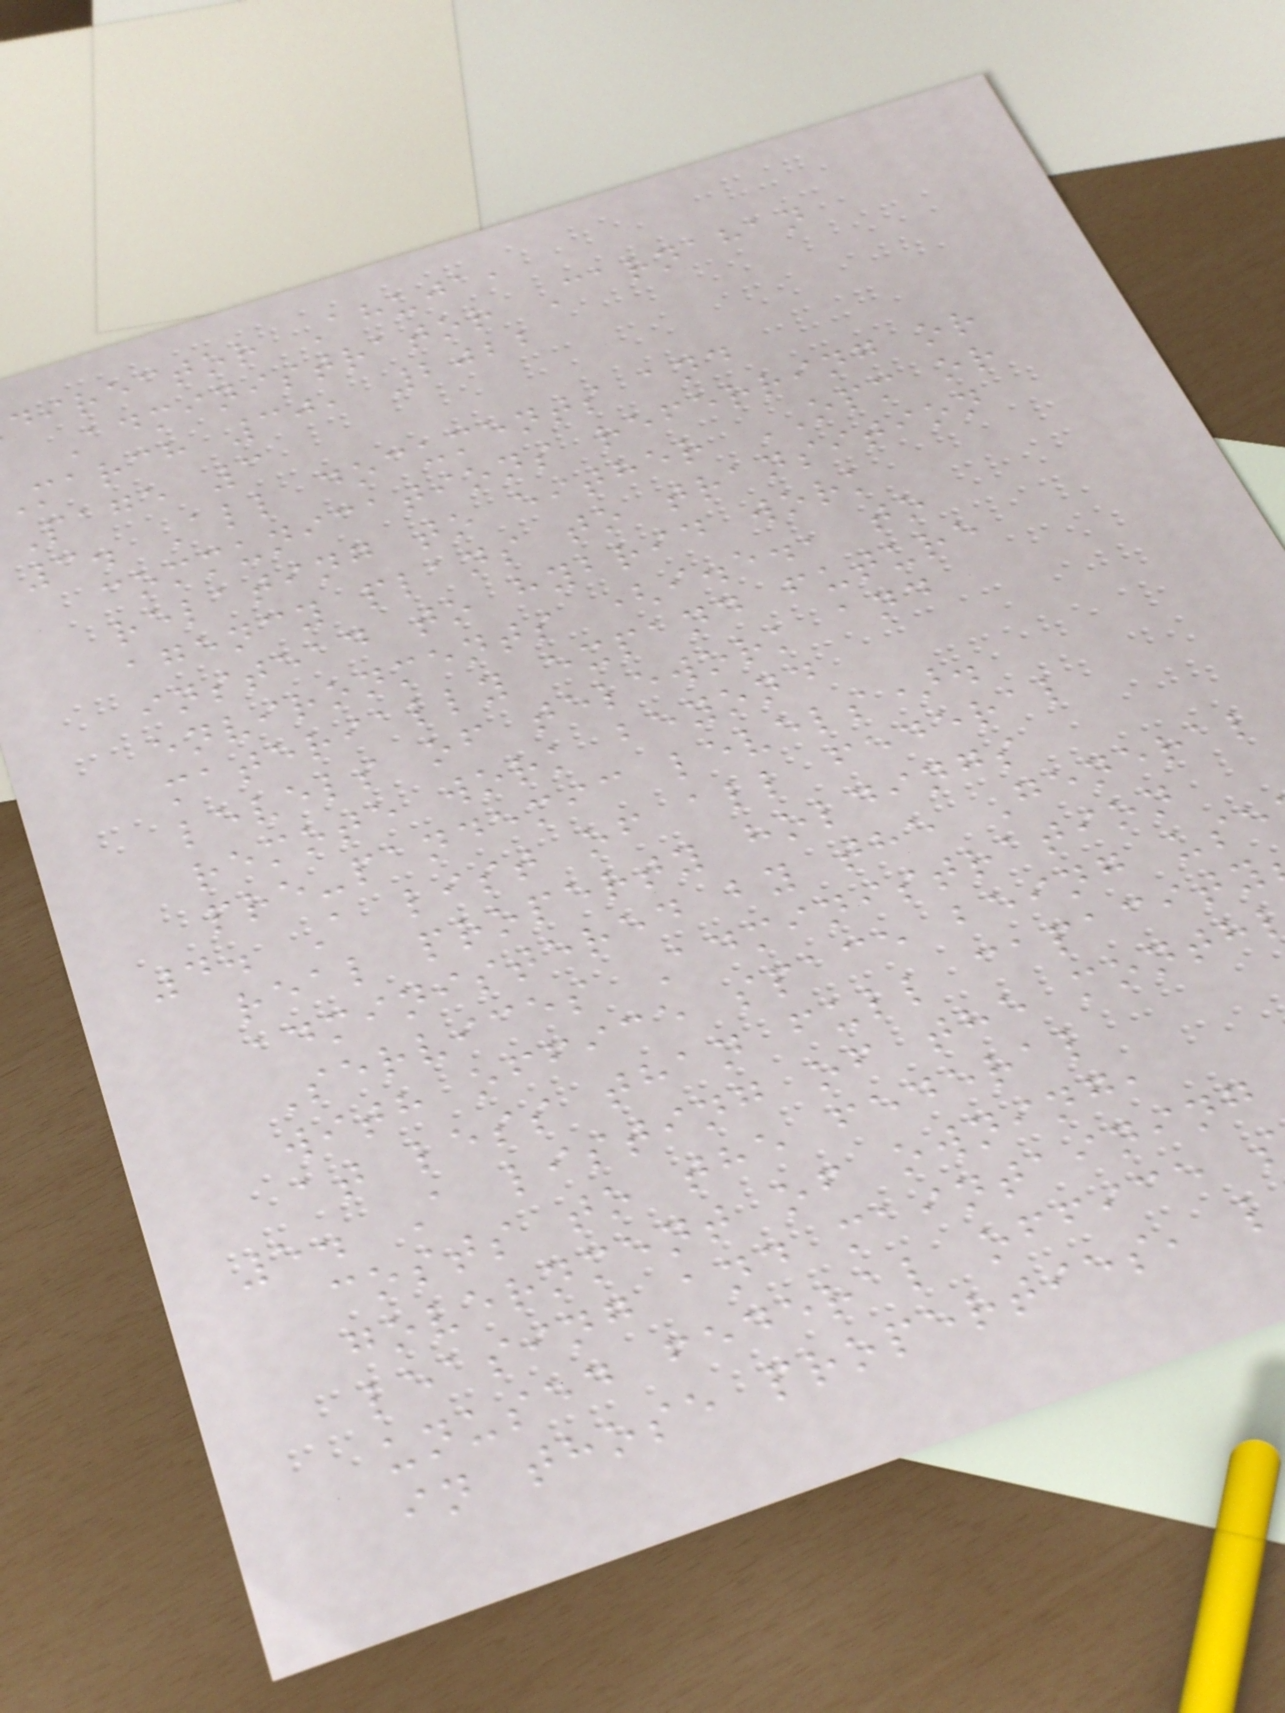director Ahuja,
Administrator Carnahan
march 30, 2022
Page 3
3. All documents and
communications referring or
relating to either OPM or
agency plans to transition
instead to hybrid work
environments (i.e., to
materially expand future
levels of telework and
remote work beyond
pre-pandemic levels).
4. A list of all federal
real property holdings
administered by the General
Services Administration
with office space being use
at less than full capacity
5. A listing of the month
costs to the federal
government of owning,
leasing and maintaining
unused federal office
in those properties, l
